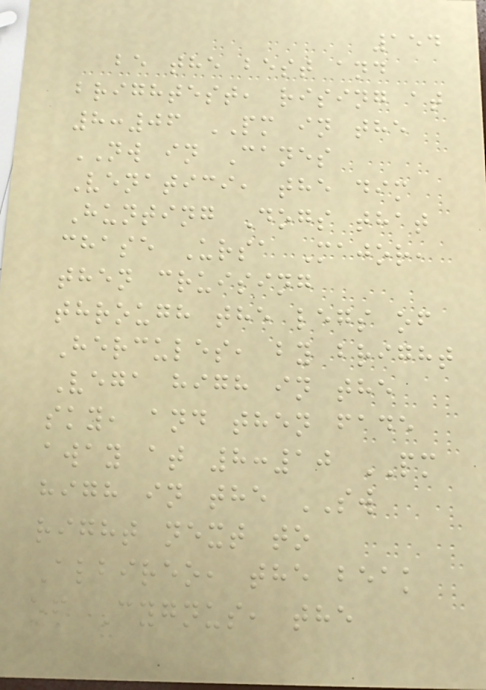154
be the best and
brightest, rising at
8:06 PM in the
NW in Canes
Venatici, the dim
Hunting Dogs that
chase Ursa Major,
then cruising
through the legs of
Hercules, by bright
Vega high in the
sky, and then fade
away at 8:10 PM
high in the SW
right next to
Albireo, the beak
of Cygnus, the
